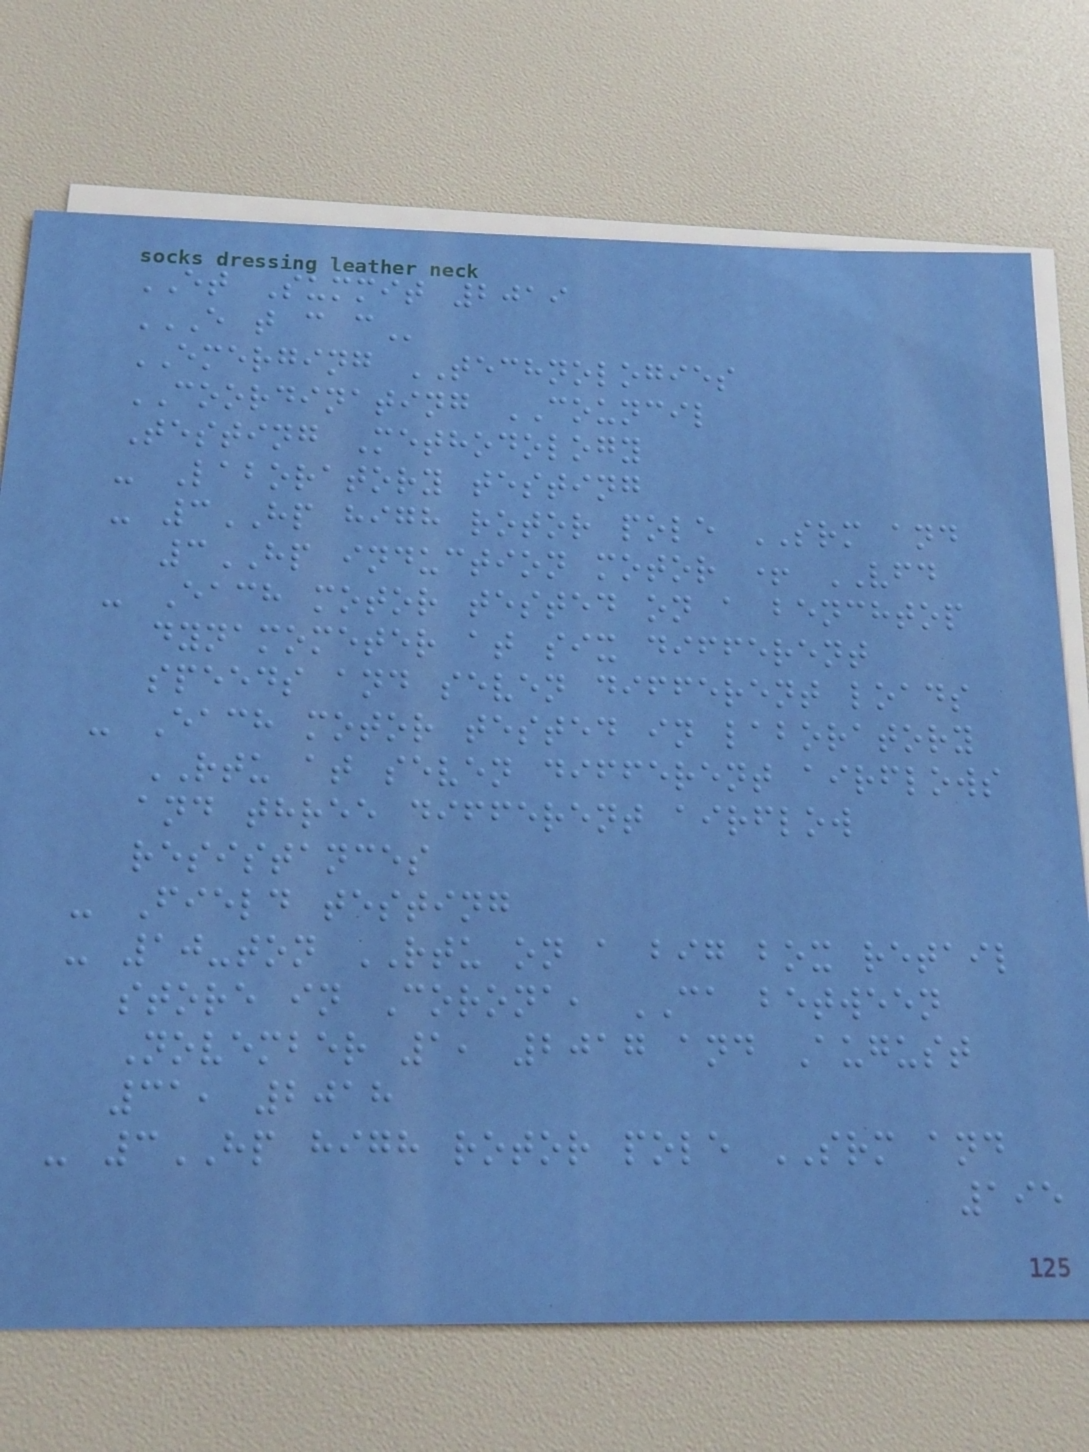ET Summit 2019
E T C C
EMERGING TECHNOLOGIES
COORDINATING COUNCIL
Testing Methodology
- Laboratory testing
- 3HP high rotor pole SRM and
3HP induction motor + VFD
- Each motor tested on a benchtop
dynamometer at six different
speeds and seven different loads
- Each motor tested in laboratory
RTU at seven different airflows
and three different airflow
resistances
- Field testing
- 10-ton RTU on a big box retail
store in Corona, CA between
November 1, 2017 and August
31, 2018
- 3HP high rotor pole SRM and
195
